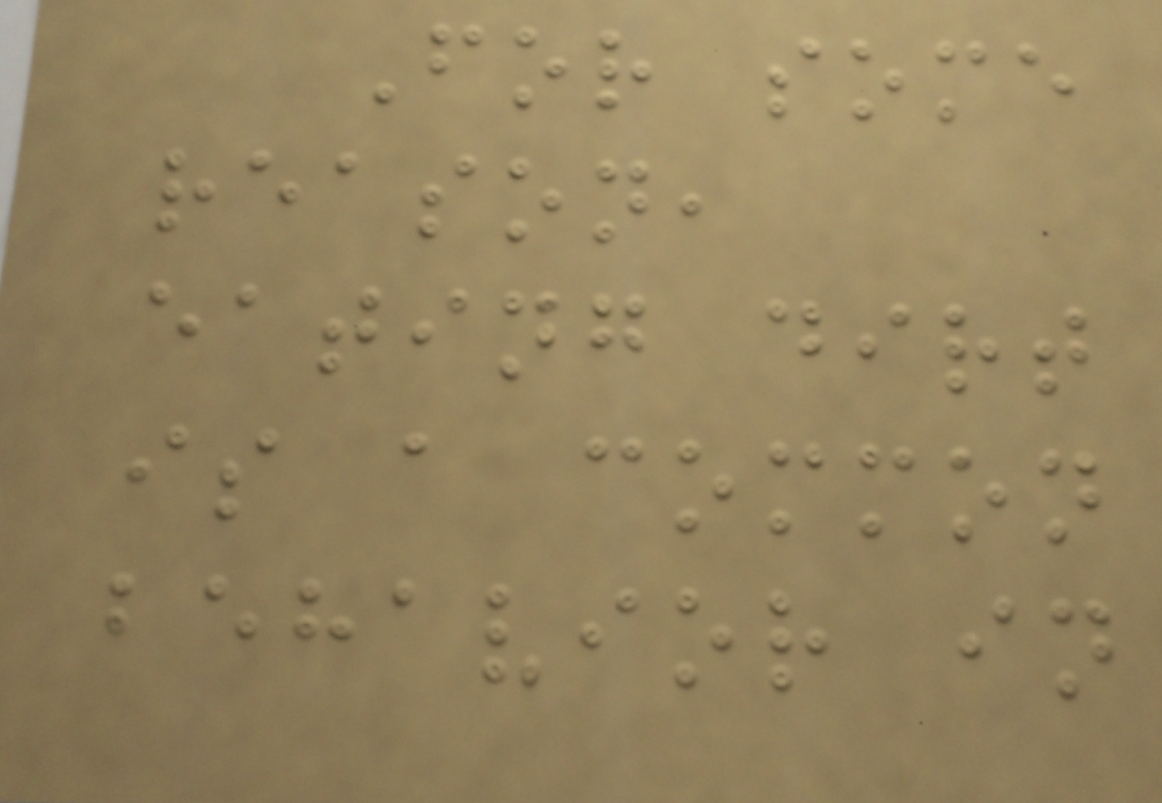For some
reason,
eating dirt
is a common
behavior in
